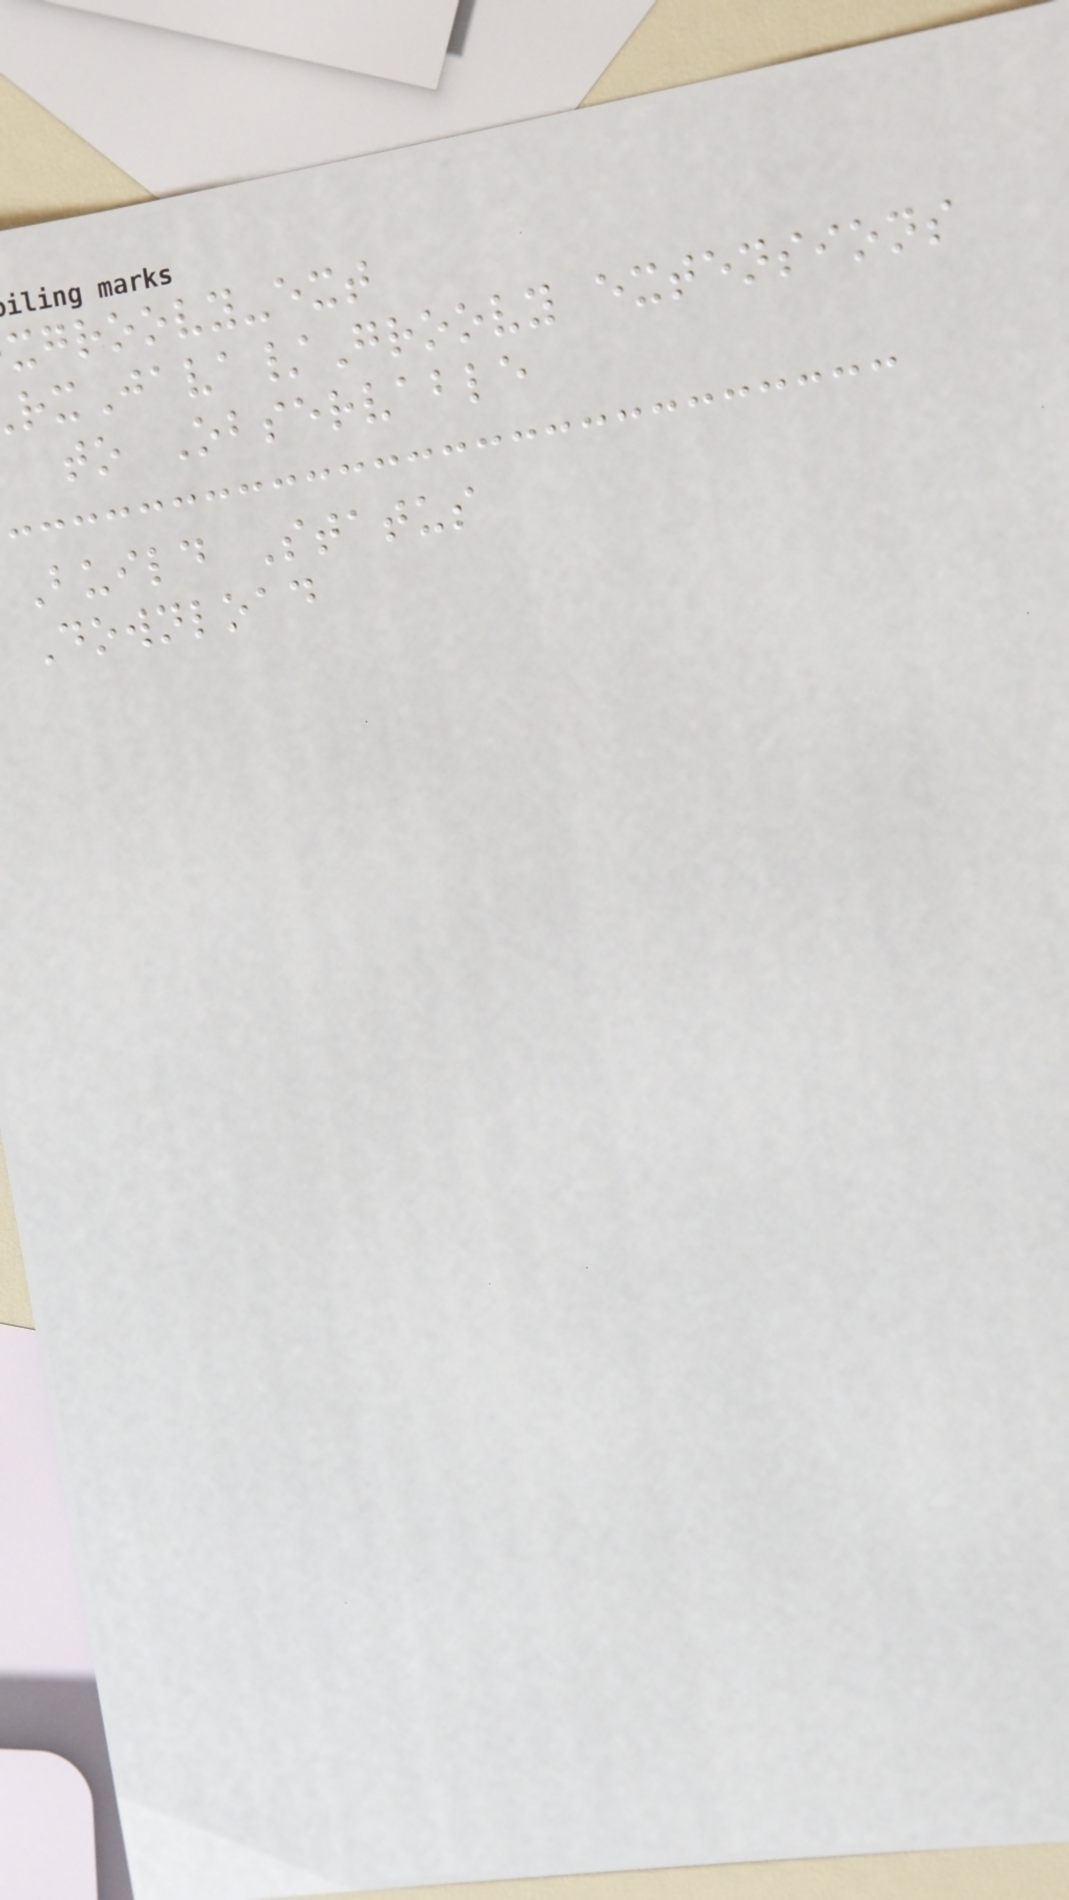xgroovy-ext
xJava/Groovy extensions
to Observable
Build Status
Download
